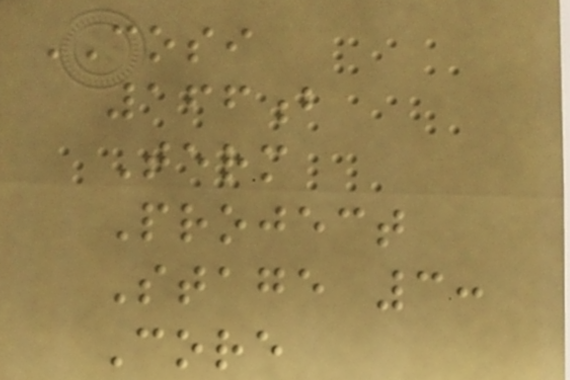COSI
166b
Term
Project
Stage 3:
Core
